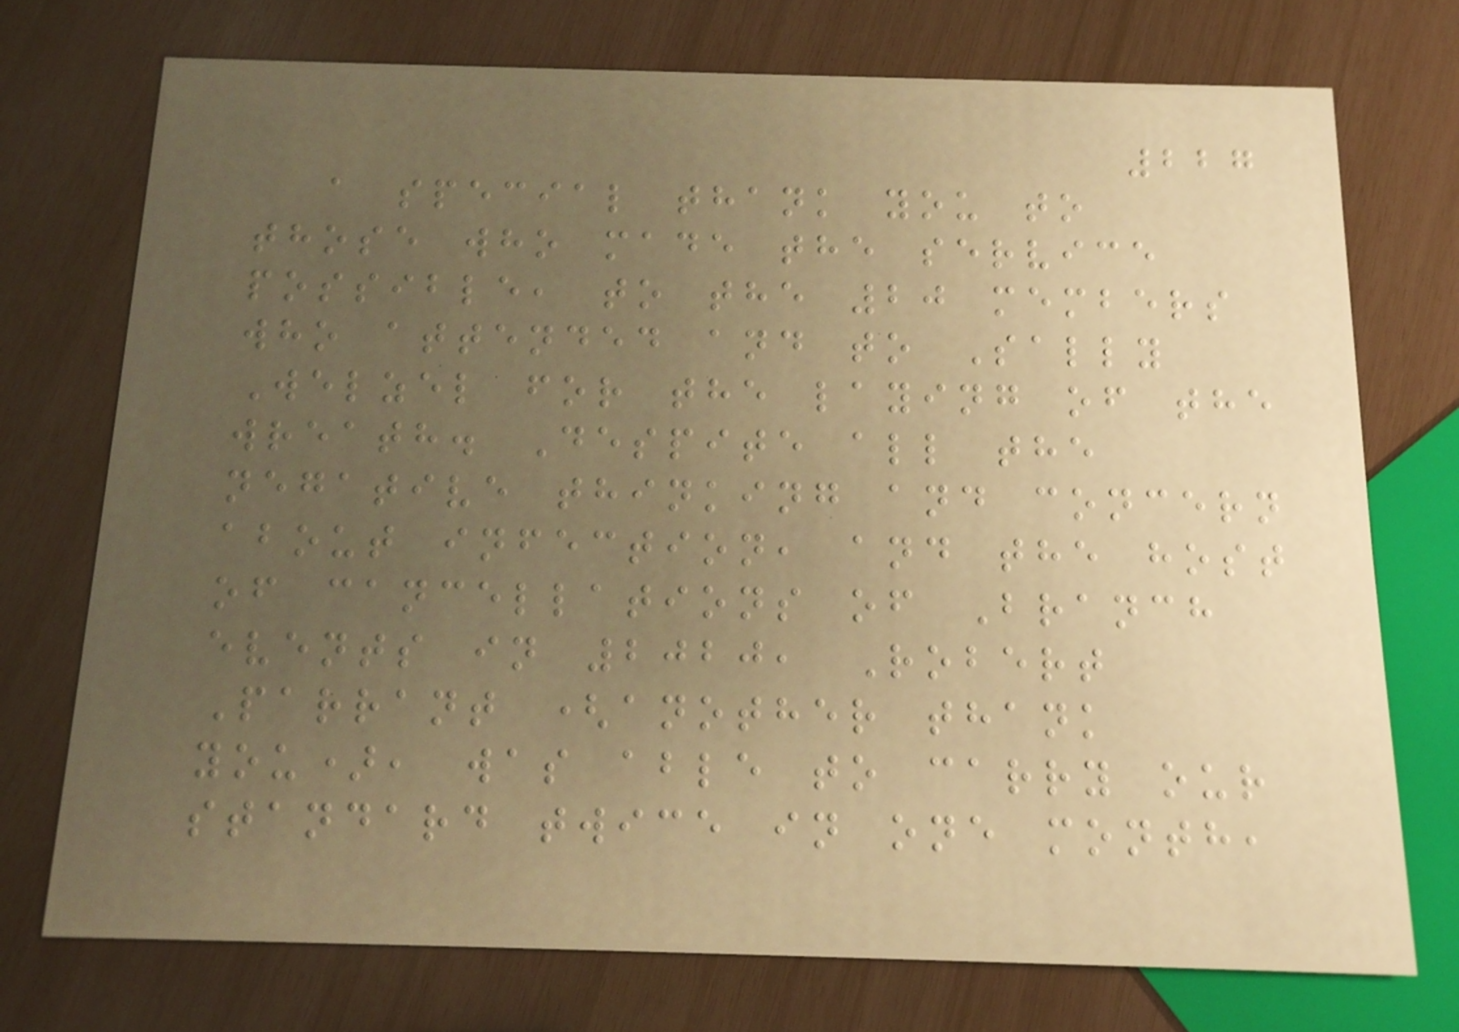227
a special thank you to
those who made the service
possible, to the 20 members
who attended and to Sally
Welzel for the laying of the
wreath. Despite all the
negative thinking and concern
about infection, and the host
of cancellations of Branch
events in 2020, Robert
Parrant (another thank
you), was able to carry our
standard twice in one month,
